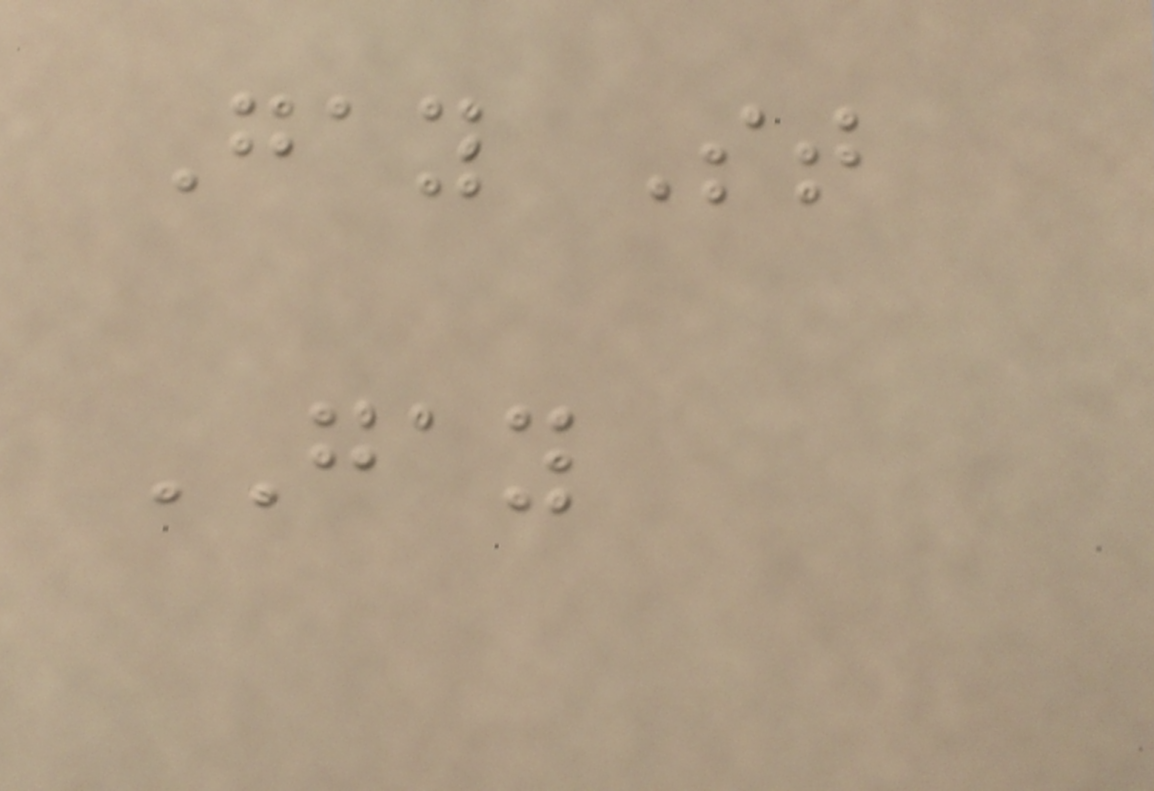Gay St
GAY
